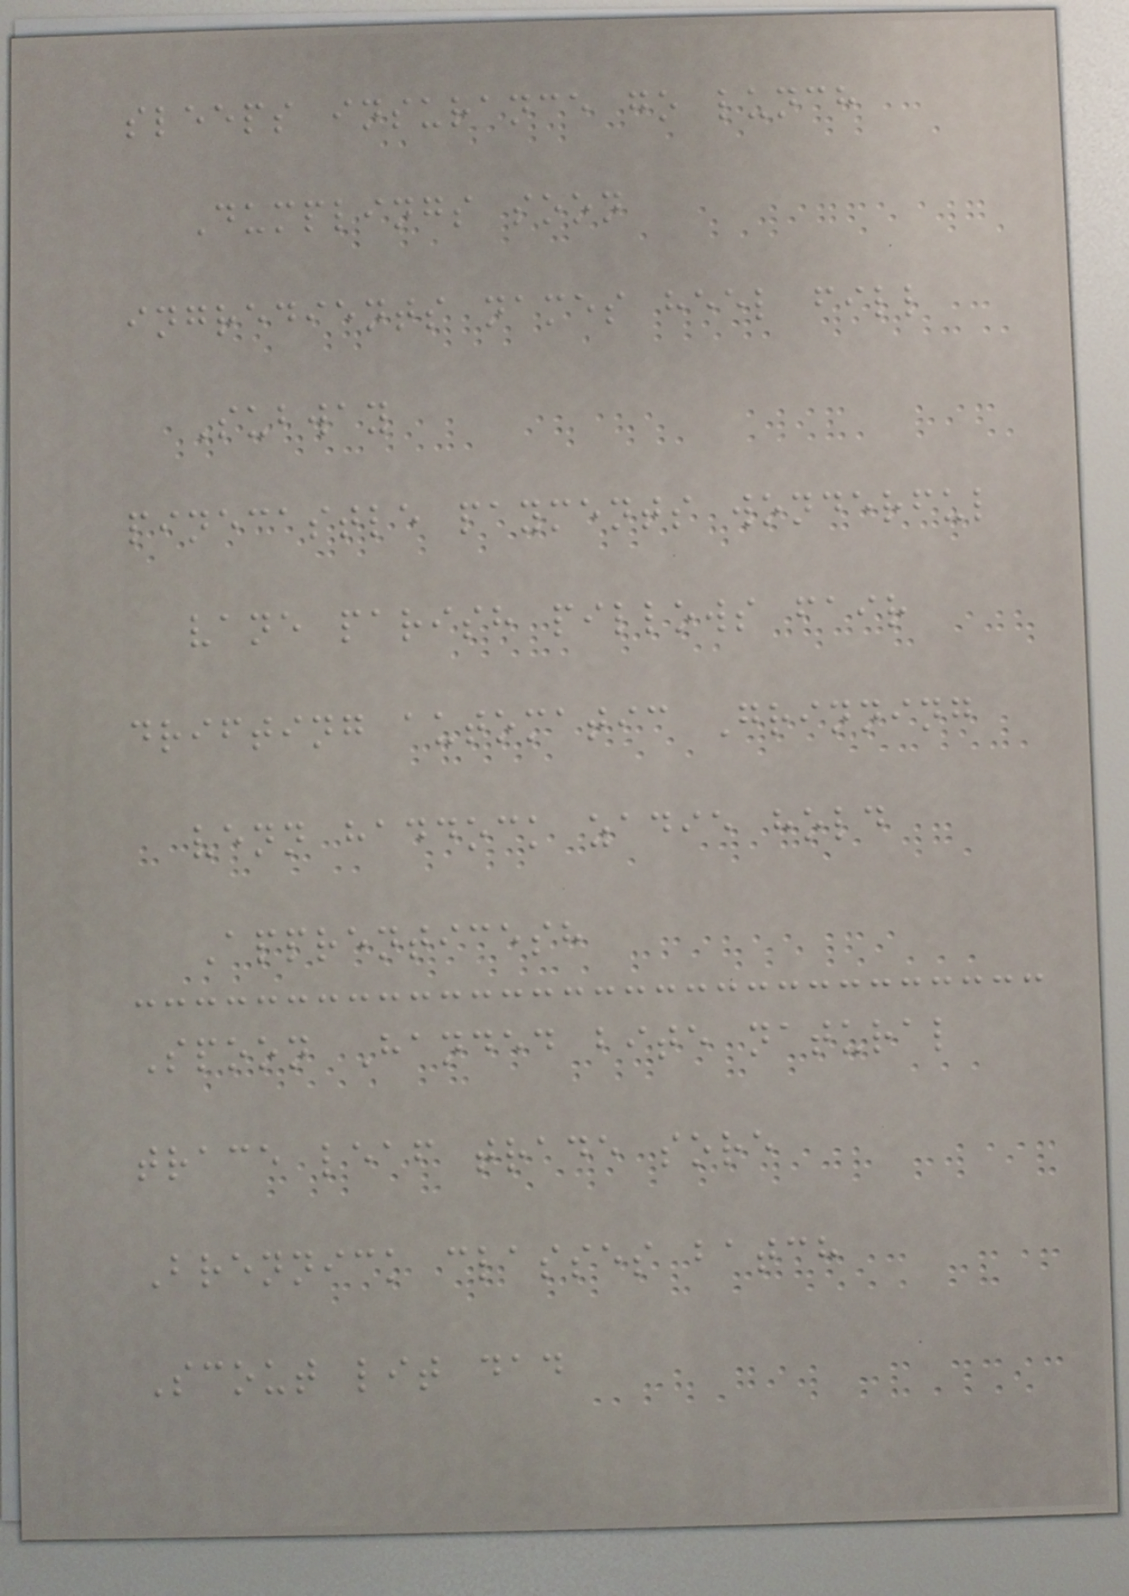sleeps insurance go lunch
Dumplings soon
ingredients names heel fill
Subway
pinecastle payments wonderful
vane parish pillows fair
drifting automatic Grinning
venn haddock zadie hold
Apprenticesh
Spoon Handed bite natural
trace leaf trade sore
Brennick classes batch
Scout lit dad
